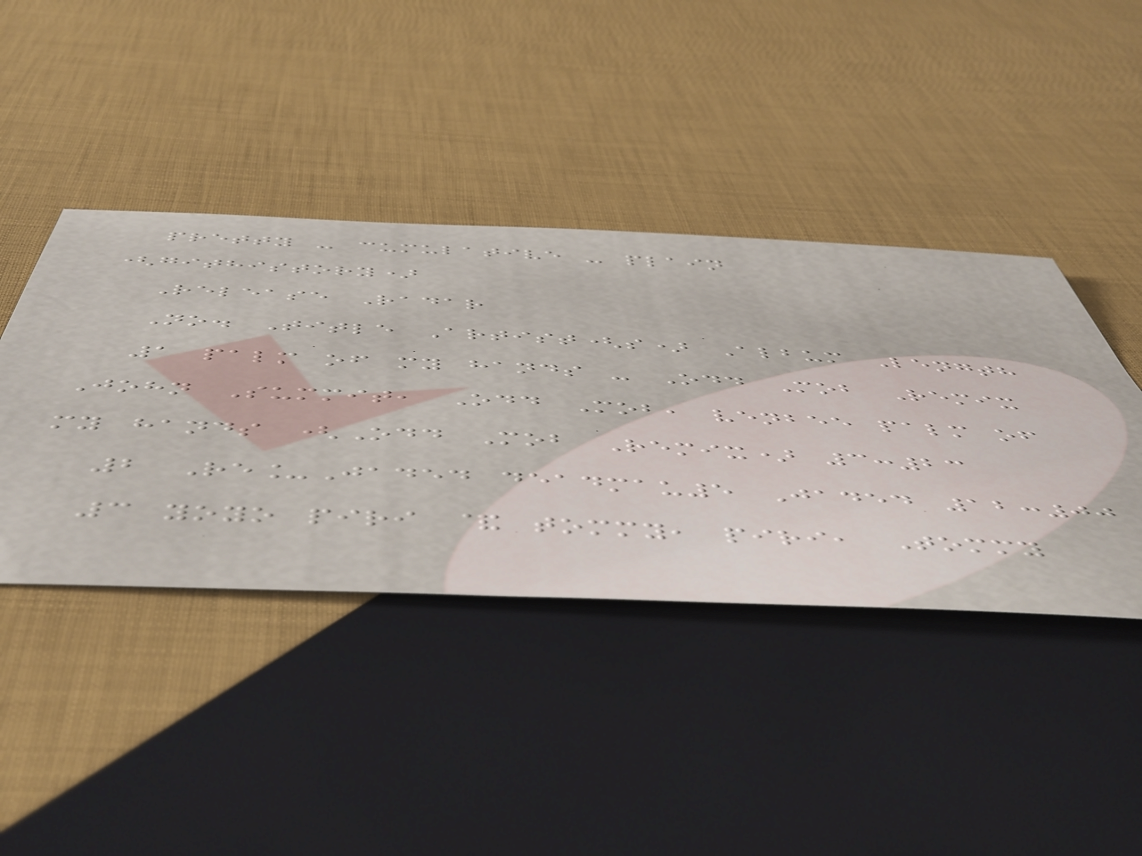pretty - cumulative - plain
(githistory)
Release Radar
No. Title Artist(s) Album Length
1 palm of my hands - Odd Mob Remix
John Summit, Odd Mob, venbee palm of
my hands (Odd Mob Remix) 3:23
2 Re_Jaded deadmau5 Jaded 12:00
3 yoyo piri & tommy, piri, Tommy
